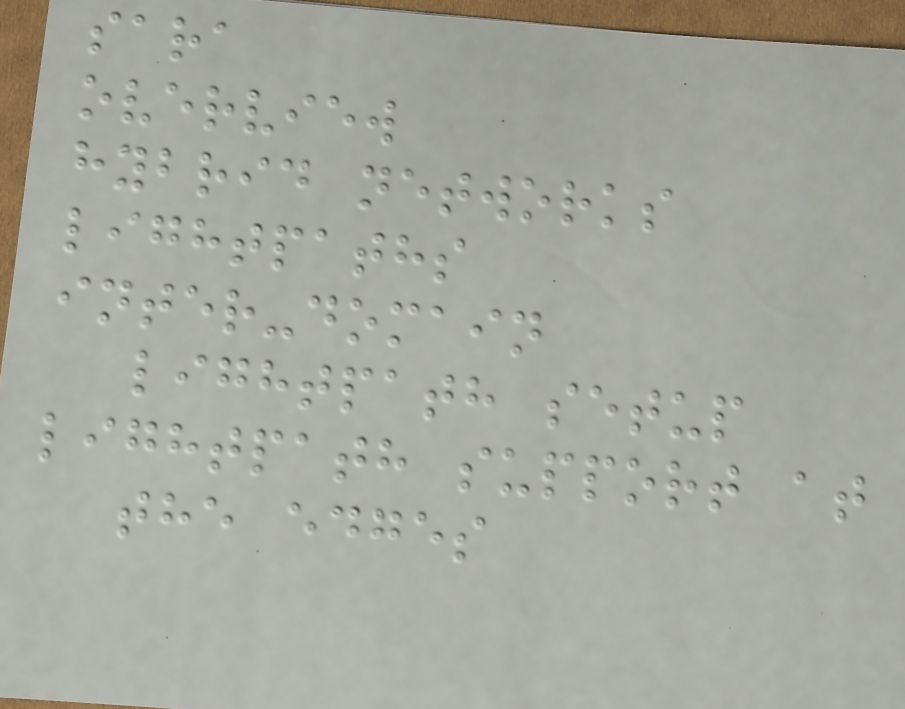sara
overview
hybrid networks
lightpaths
inter-domain
lightpath setup
lightpath support at
the edges
